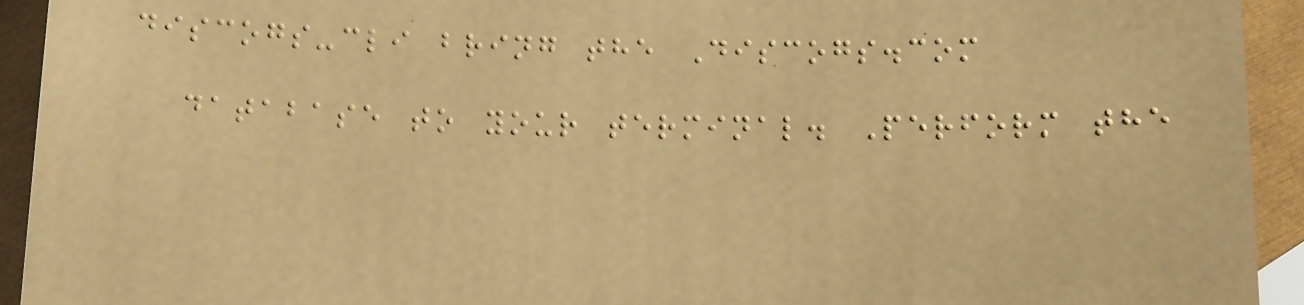discogs-cli bring the Discogs.com
database to your terminal. Perform the
